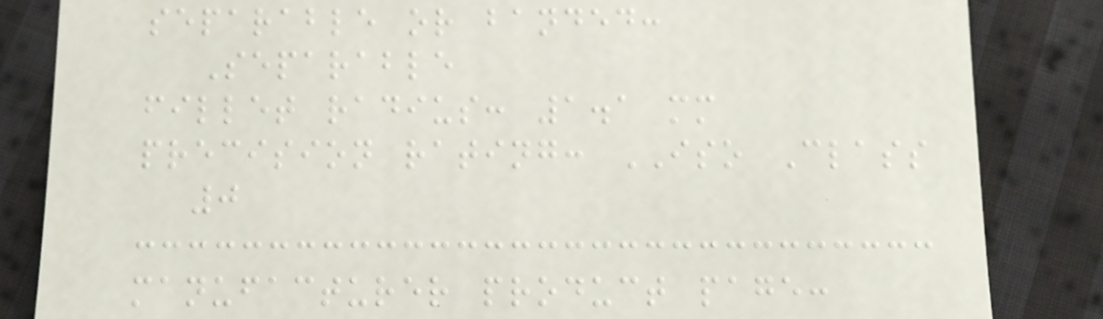separable or banded:
Separable
fillet radius: 1.1 mm
precision rating: ISO Class
0
manufacturer product page:
